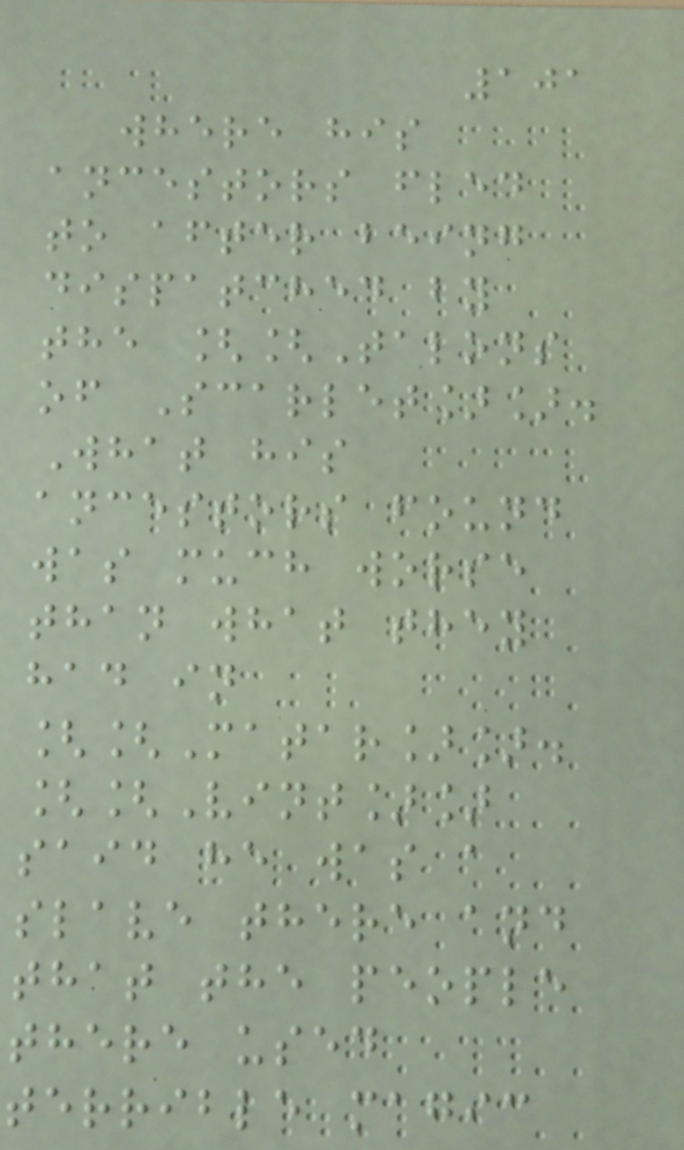101
where his
ancestors fled
to after being
dispatched by
the [[Talons
of Scarlet]].
What his
ancestors found
was much worse
than what they
had in
[[Matar]].
[[Vint]]
said he was a
slave there and
that the people
there used
terrible magic
